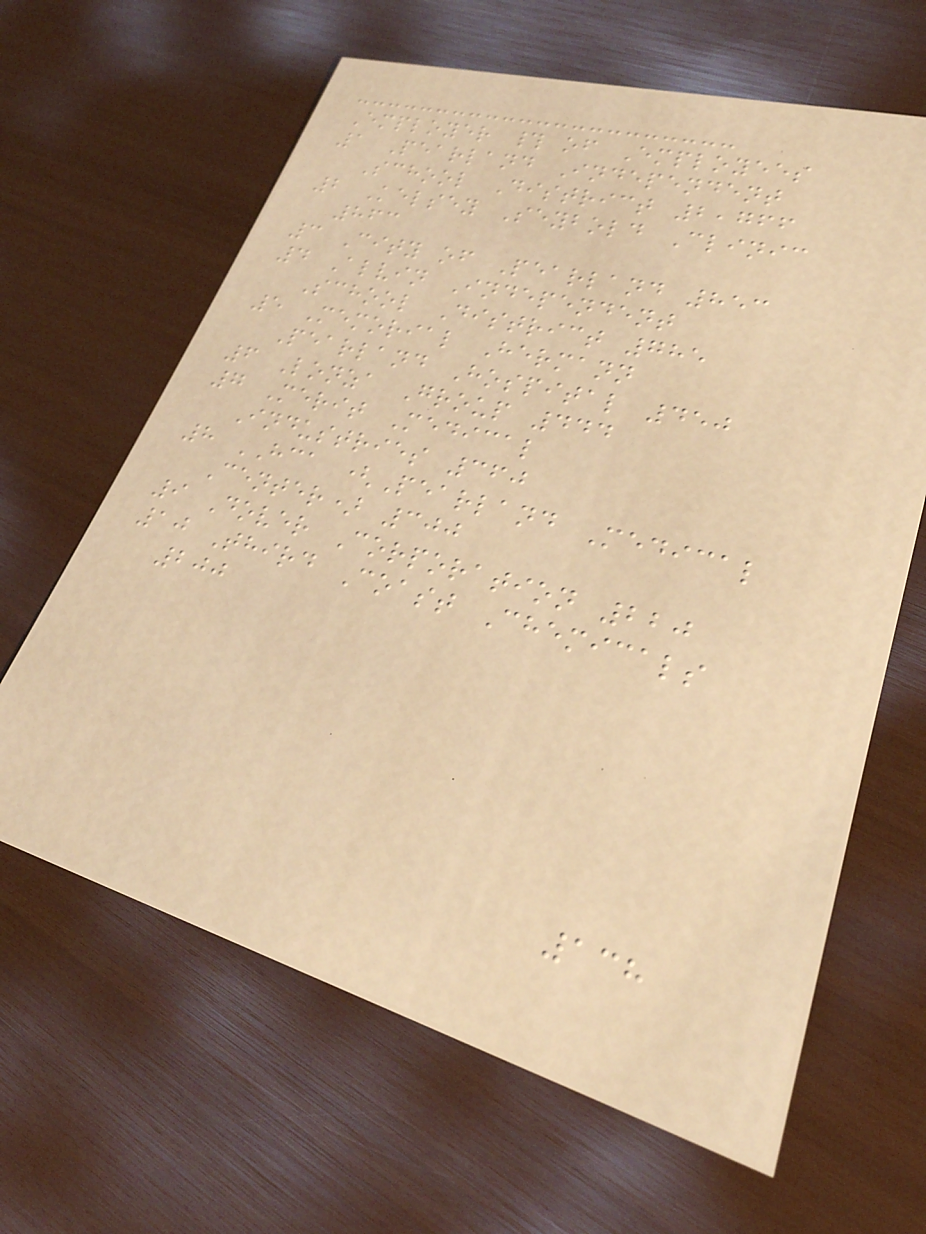Employer # of Employees
1 Pearland Independent
School District 2,766
2 Kelsey Seybold Clinic
863
3 City of Pearland 853
4 Alvin Independent
School District 785
5 Memorial Hermann
Pearland Hospital 450
6 Lonza Group 444
7 Merit Medical
Industries 360
8 HCA (Pearland Medical
Center) 300
9 Dover Corporation 220
10 Third Coast Chemicals
200
138
